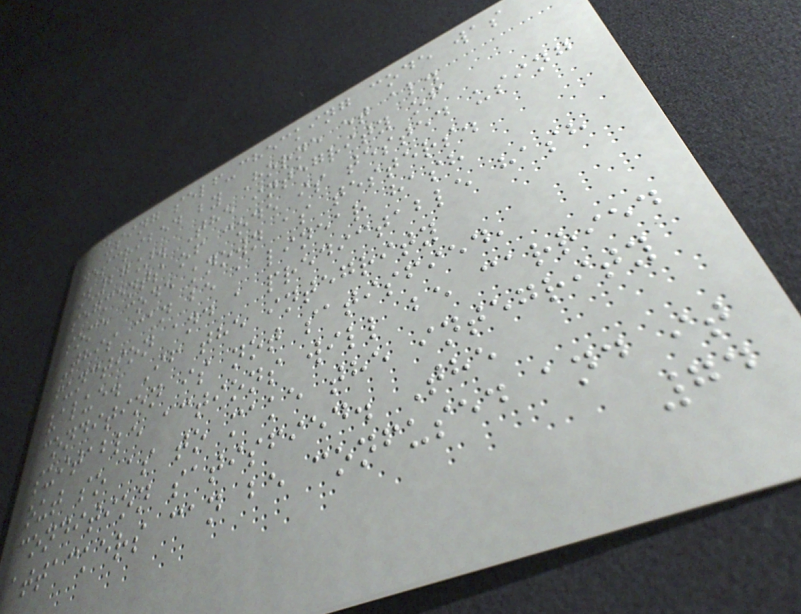using self-checking code was
described by Horne et al.
[27]. The integrity of
segments of code is tested using
some code known as testers.
This can be a linear hash
function and a predictable hash
value. If the integrity
condition is not satisfied,
suitable actions will be carried
out so as to make the integrity
condition satisfied. The
attackers can be confused and it
74
